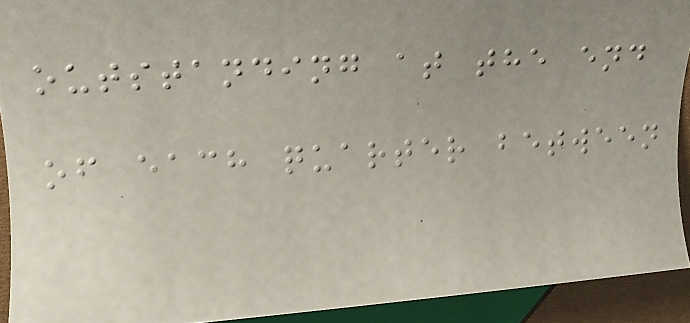outstanding at the end
of each quarter between
